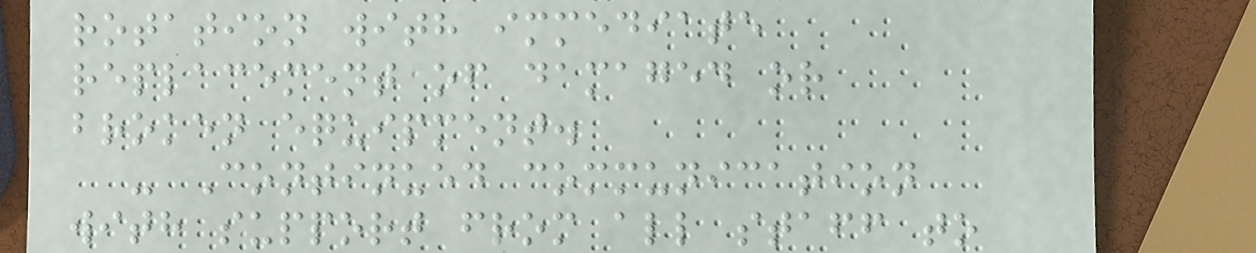rotation with immediate
replacement of damaged or
broken equipment.
- Continued communication
with support from all staff to
